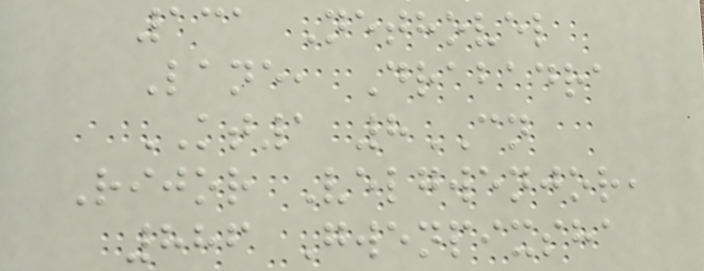131 Nethovel
Lane, Drabadra
KT1 8CN
Rijor Velgwenjor,
886 Gwenpixsha
